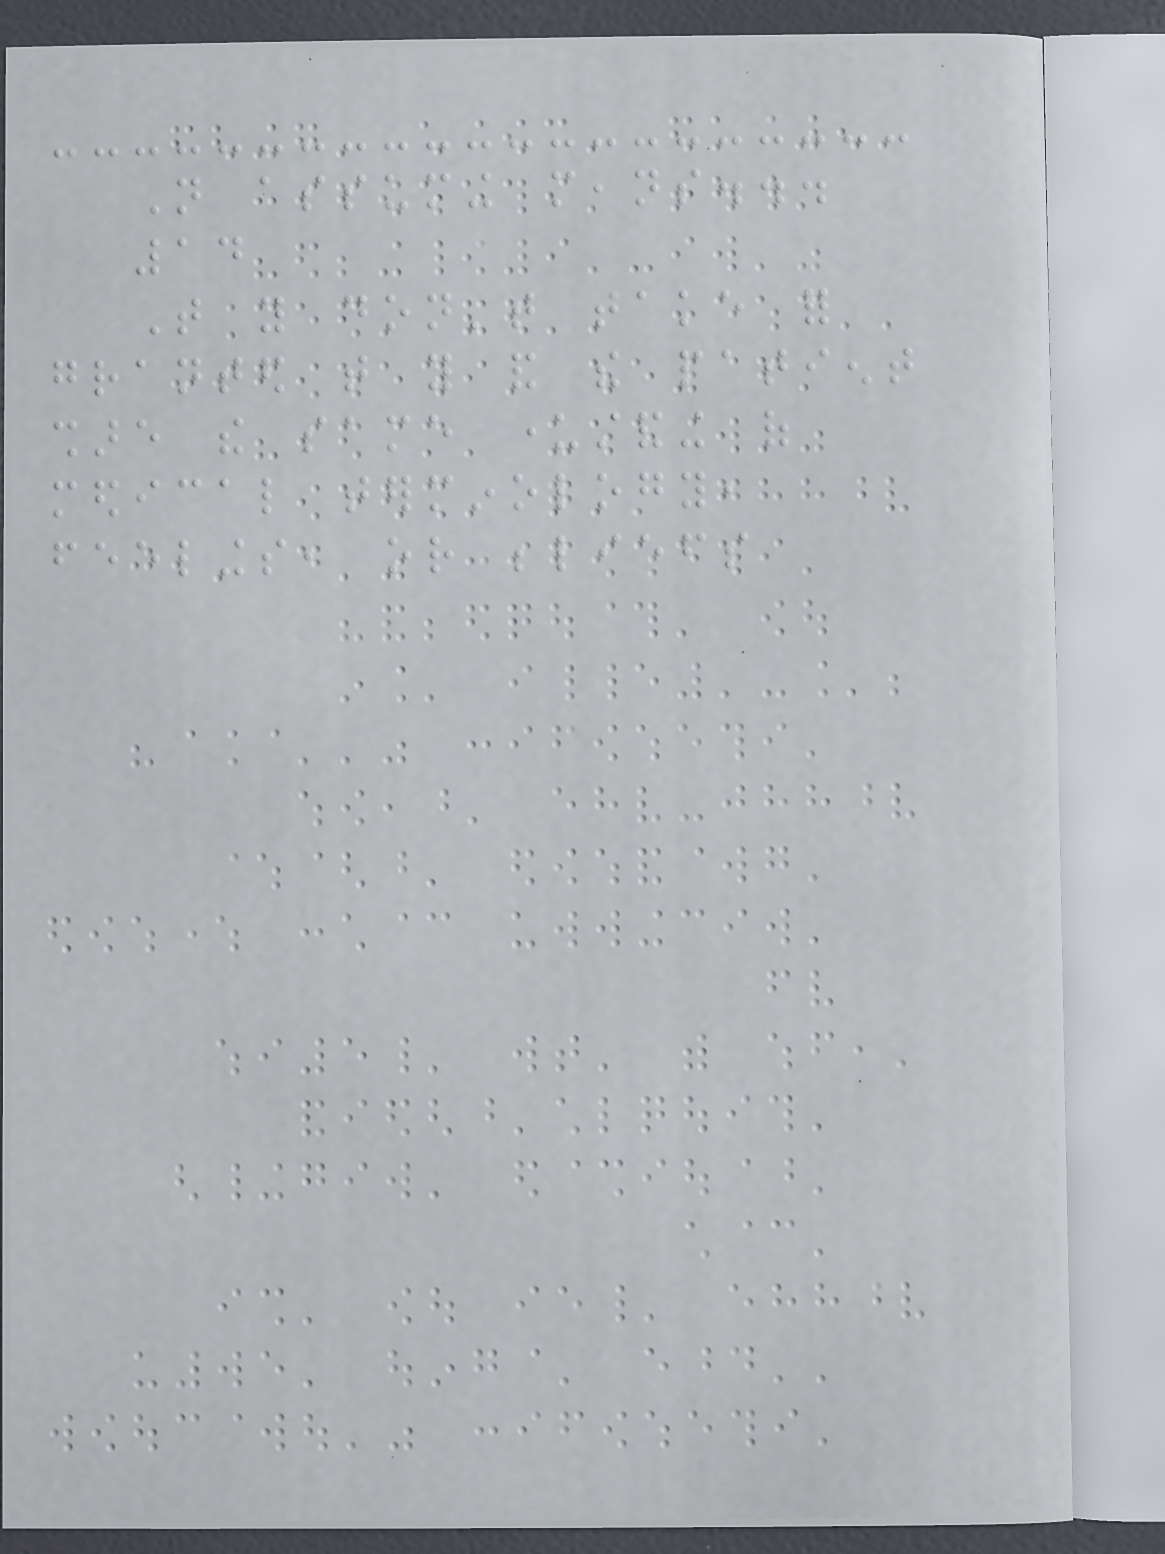Not assuming means...
14
That you don't take for
granted that you and the patient
share the same understanding of
medical terminology,
feelings, or beliefs
